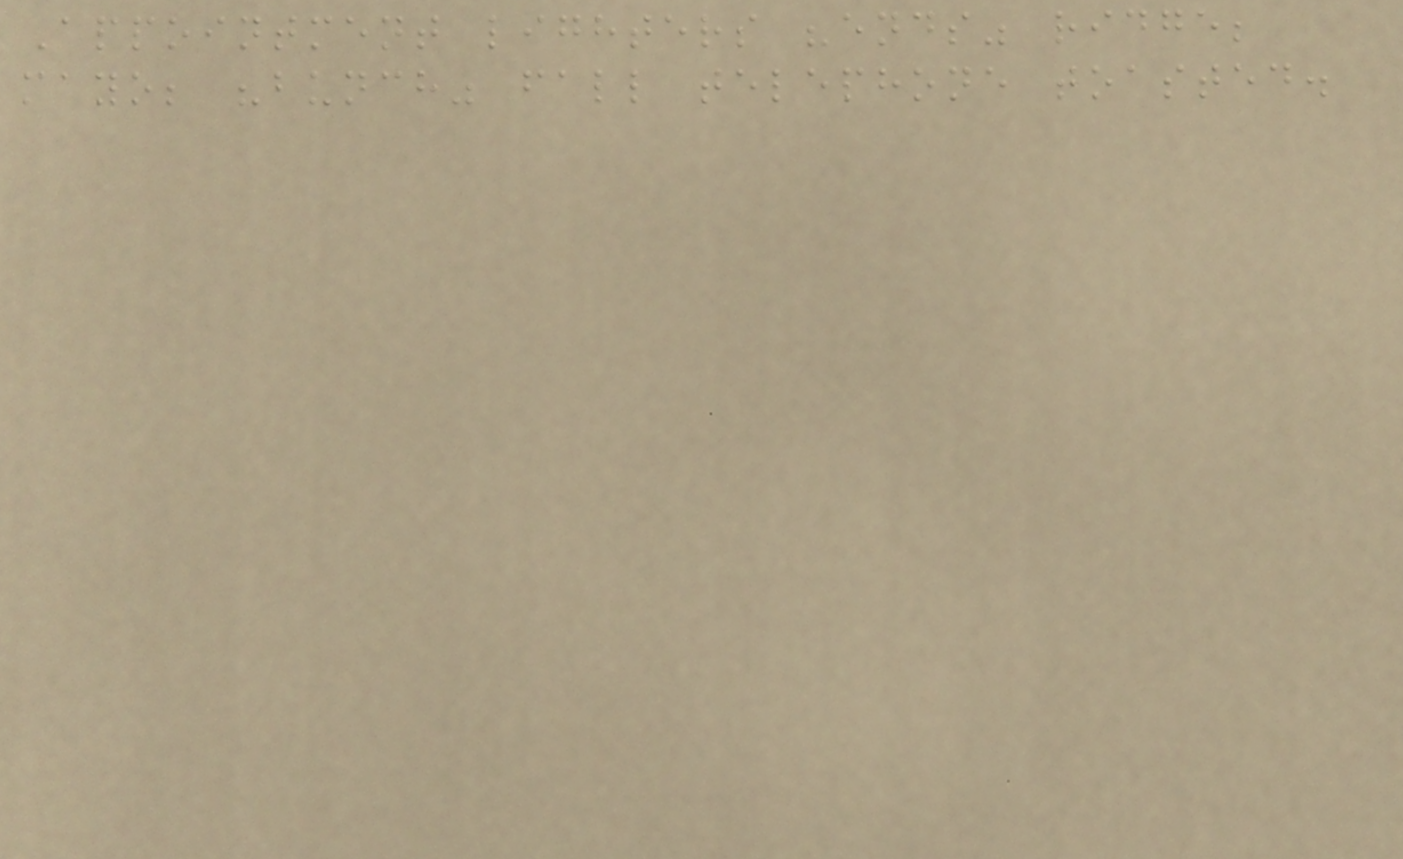Appointment lighters "ends" ridge;
mayo; "bunch" fall telephone toasted.
